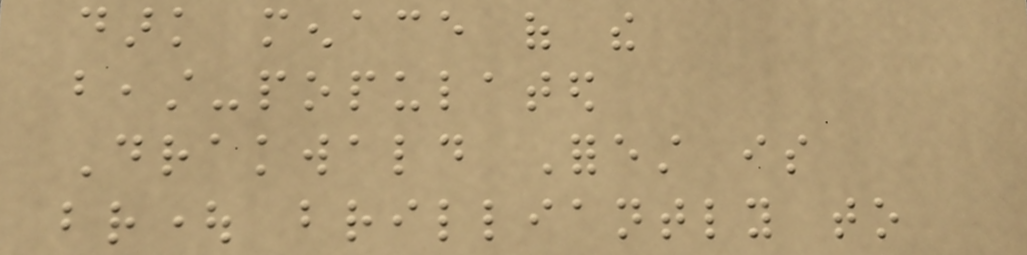dark menace of the
beast-populated
Drakwald Forest is
brought brilliantly to
